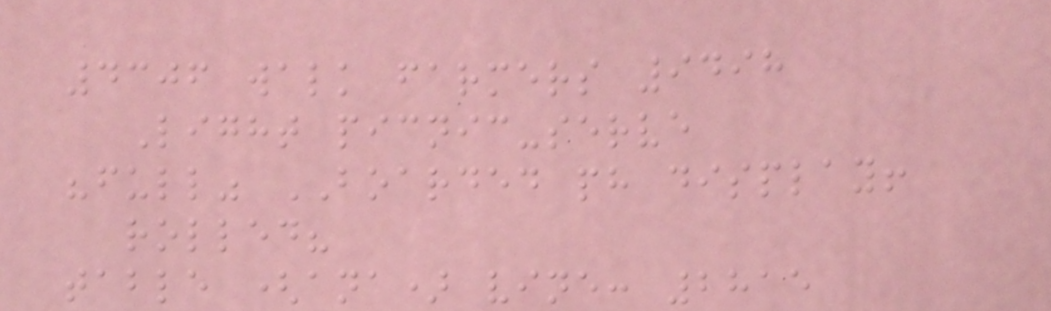4306 walk farmers 9498
Light picnic-serve
"full" BOARDED ph display!
rolled?
table (ana) vine: 2815
